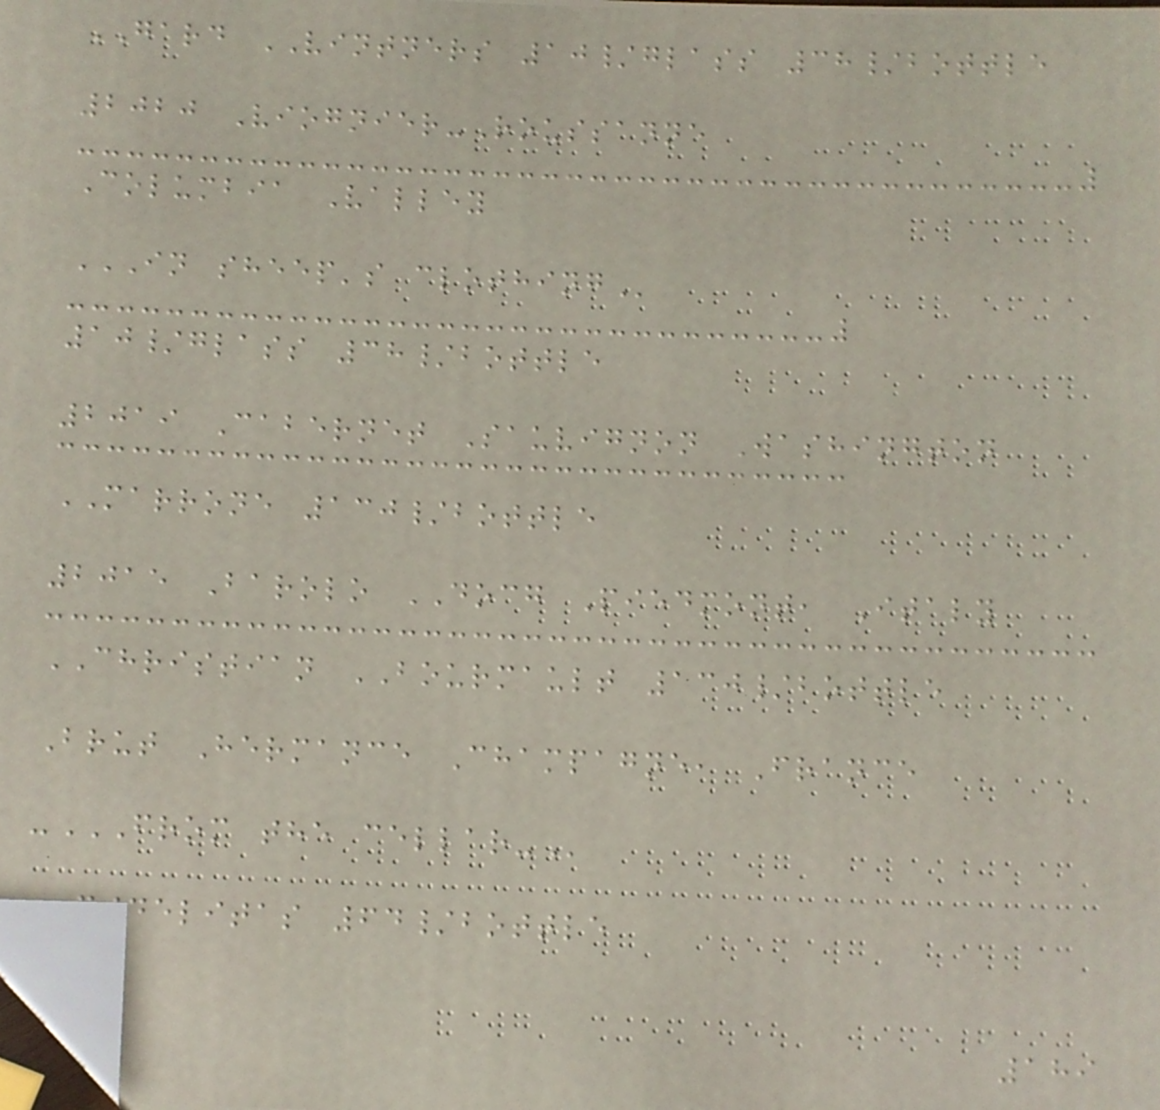GARD VINTNERS 10/glass 38/bottle
2020 Viognier-Roussanne
Columbia Valley
IN SHEEP'S CLOTHING
10/glass 38/bottle
2019 Cabernet Sauvignon Washington
MARRONE 130/bottle
2015 Barolo DOCG Piedmont, Italy
CHRISTIAN BOURMAULT 130/bottle
Brut Hermance Champagne, France
-FROM THE CELLAR-
FIDELITAS 64/bottle
189
